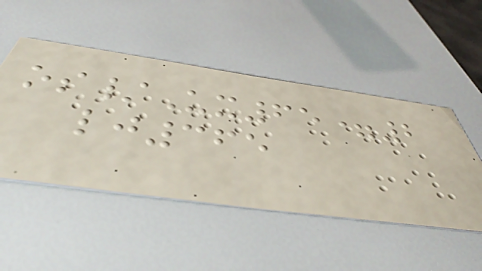os/Ux65=2
lj365
